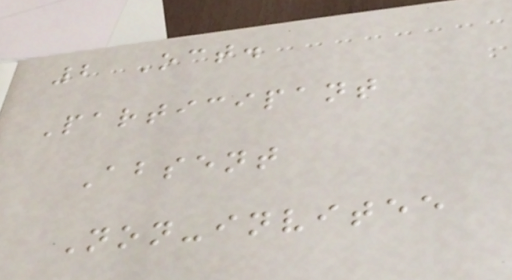2 Oct.
Participant
Absent
Non-invitee
